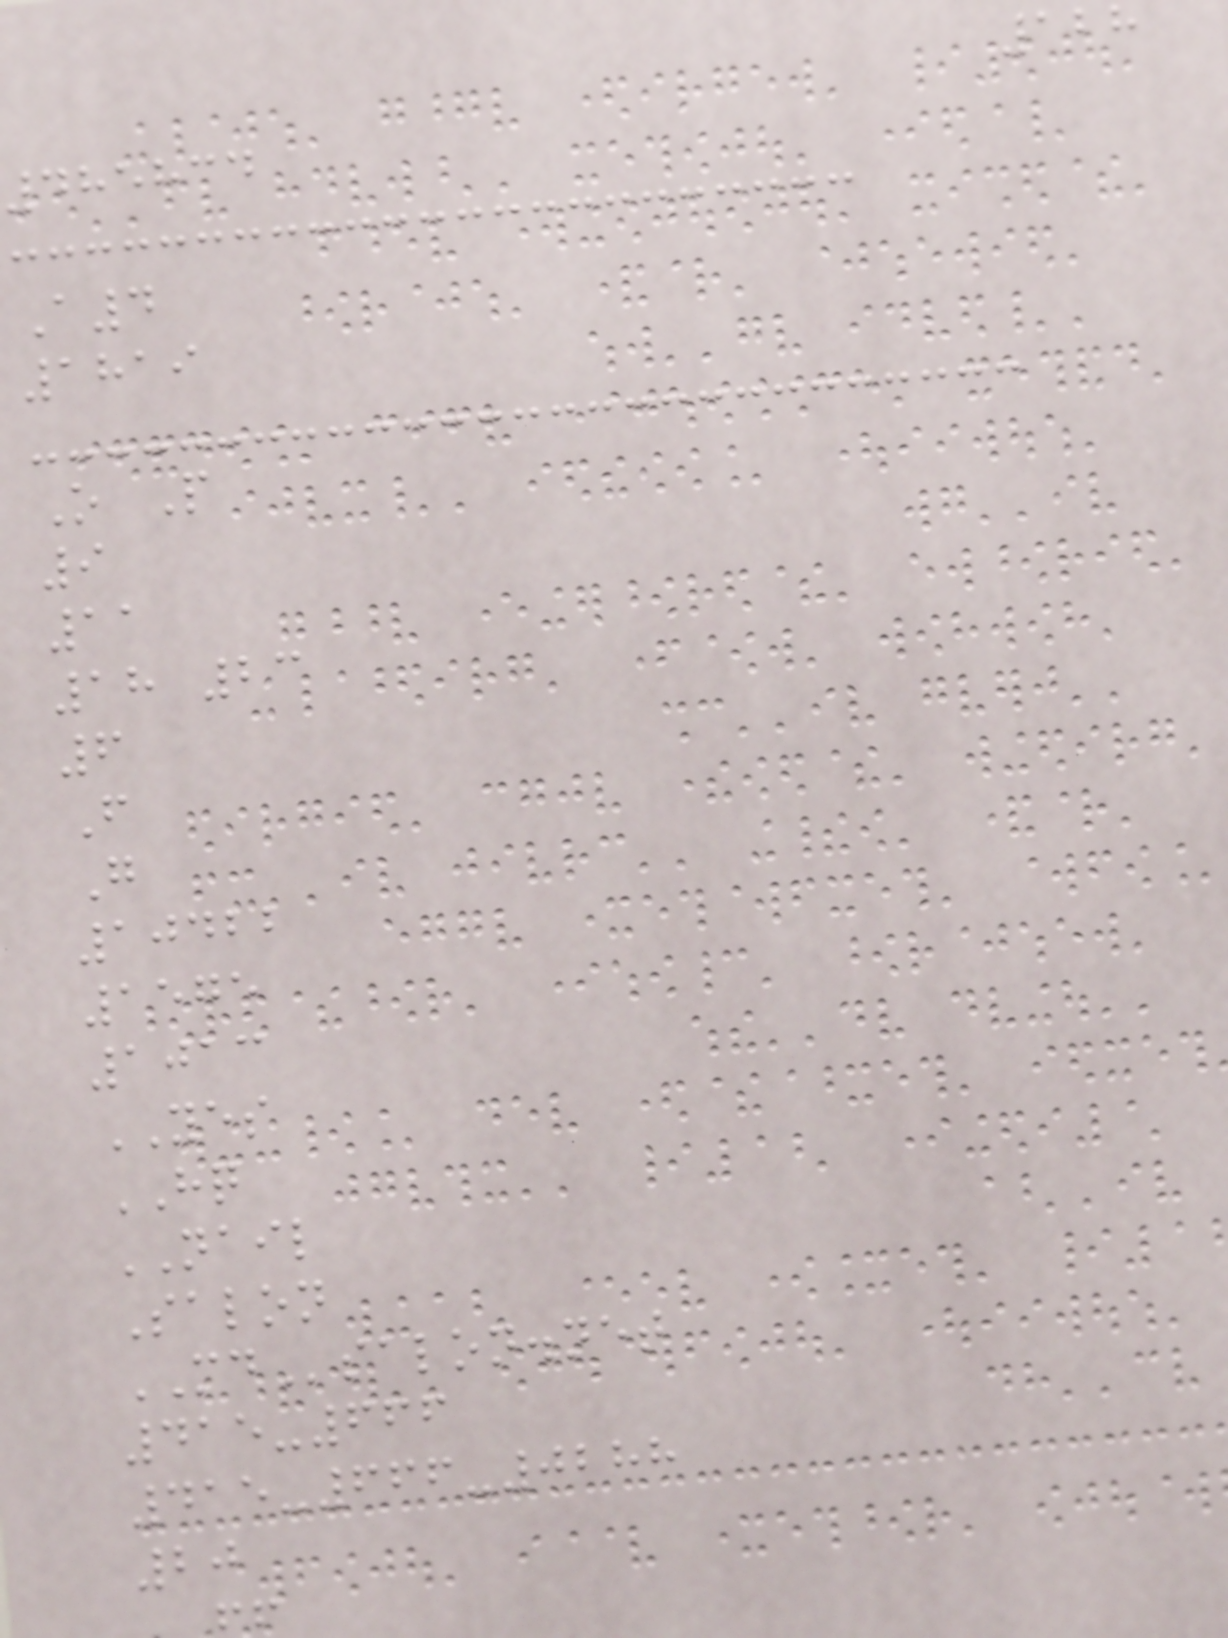128
485834
A4
1819
O P
9
11
18 23
6
F
G
10422
1575
1013
YES
HQ
NAIL
Salon
MDsalon.net
415-666
415-666-0288
20
